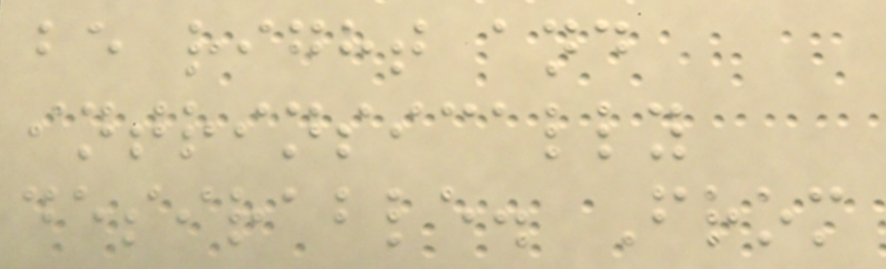be right and
intrinsically
desirable. From
